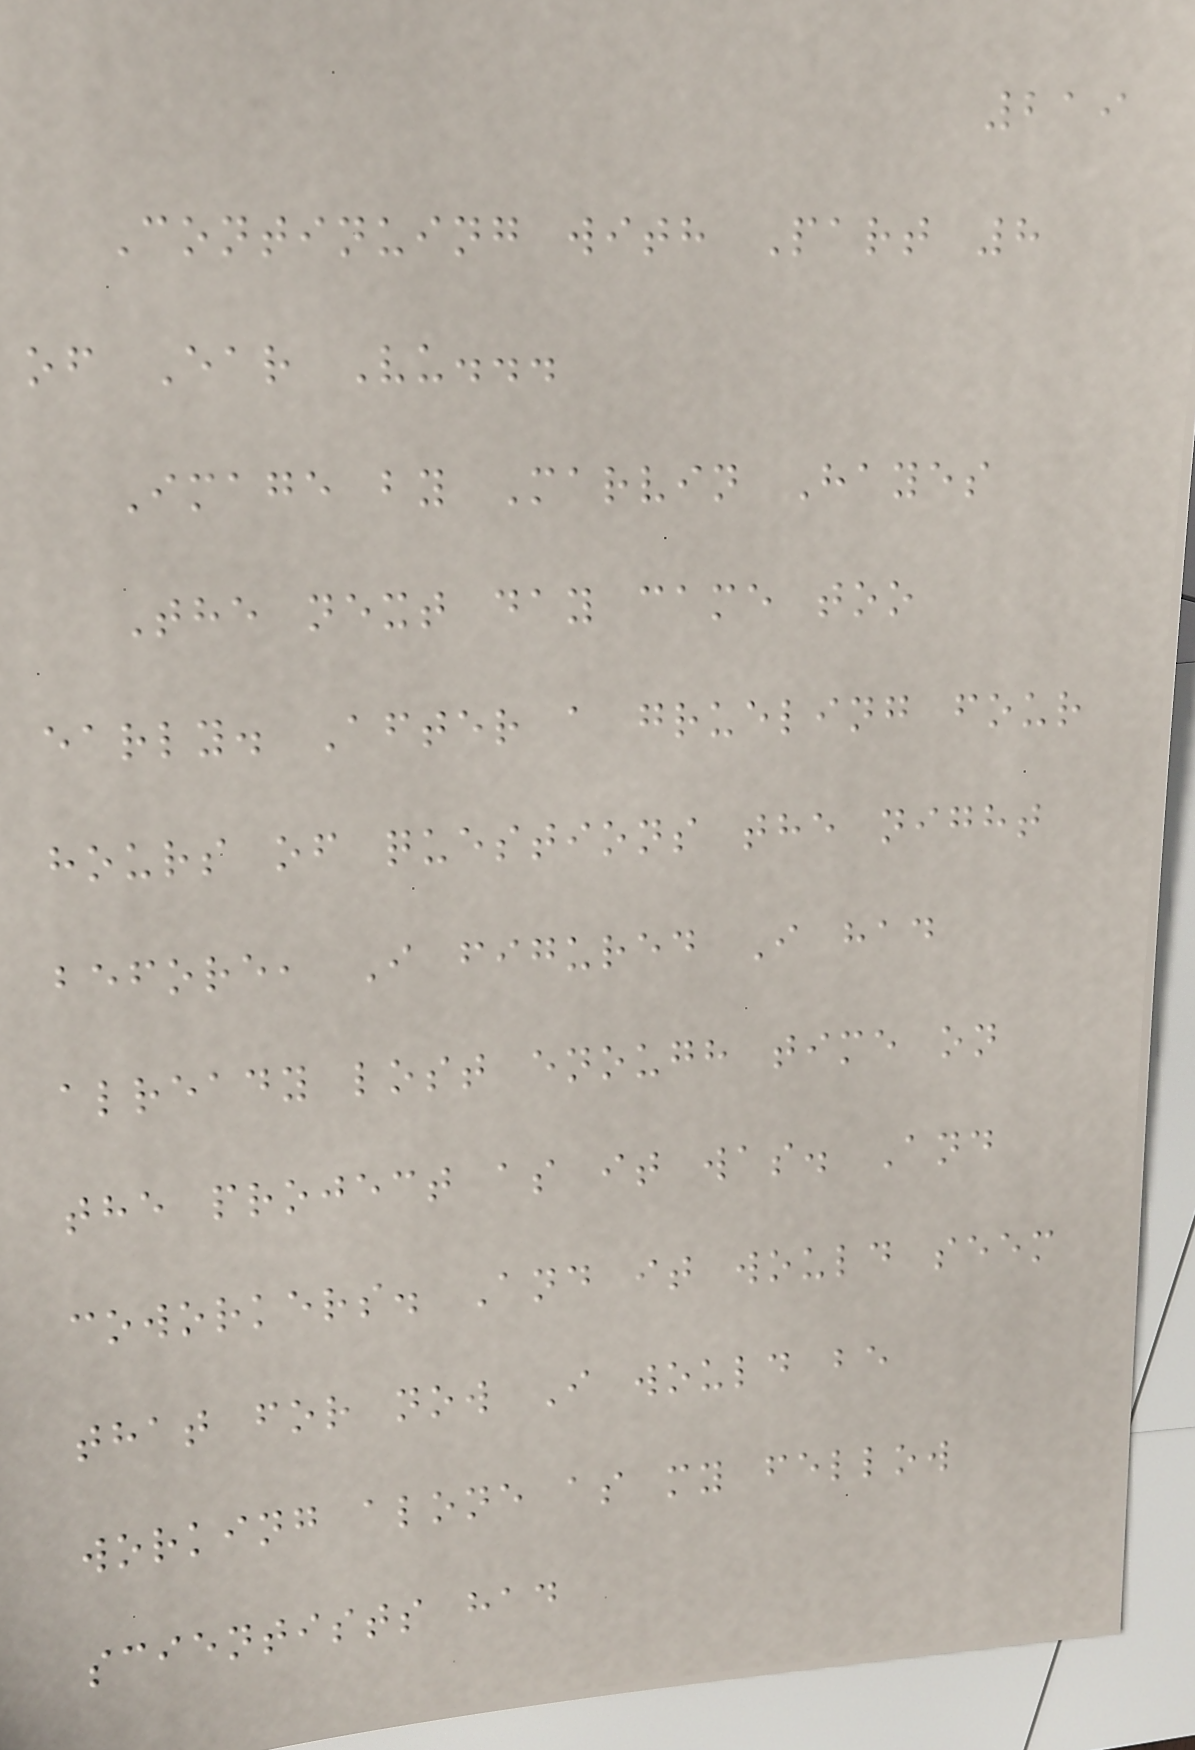219
Continuing with Part 8
of Ear Vu...
Image by Marvin Hayes
The next day came too
early. After a grueling four
hours of questions the night
before, I figured I had
already lost enough time on
the project as it was. And
coworkers. And it would seem
that for now I would be
working alone as my fellow
scientists had
